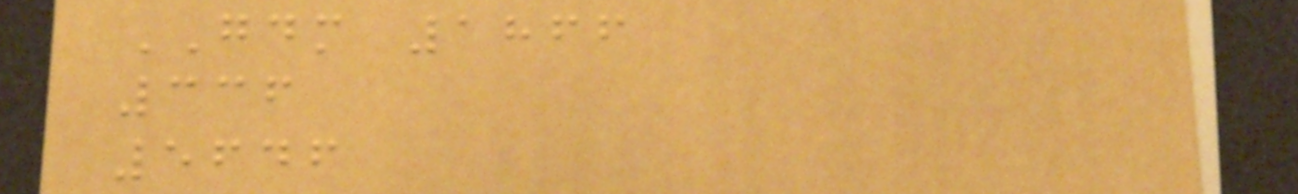GDM 1866
336
5646
